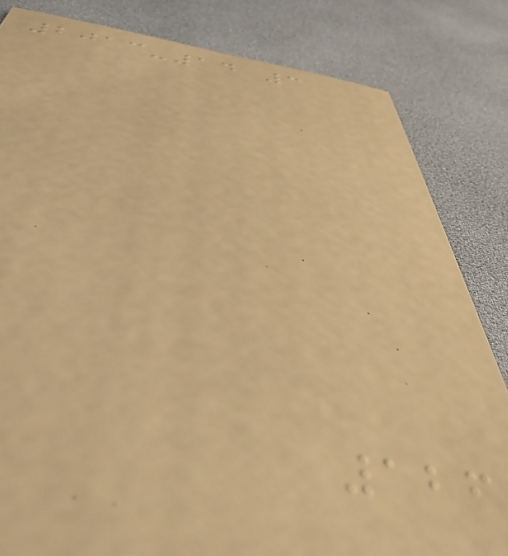2013-14 3
126
